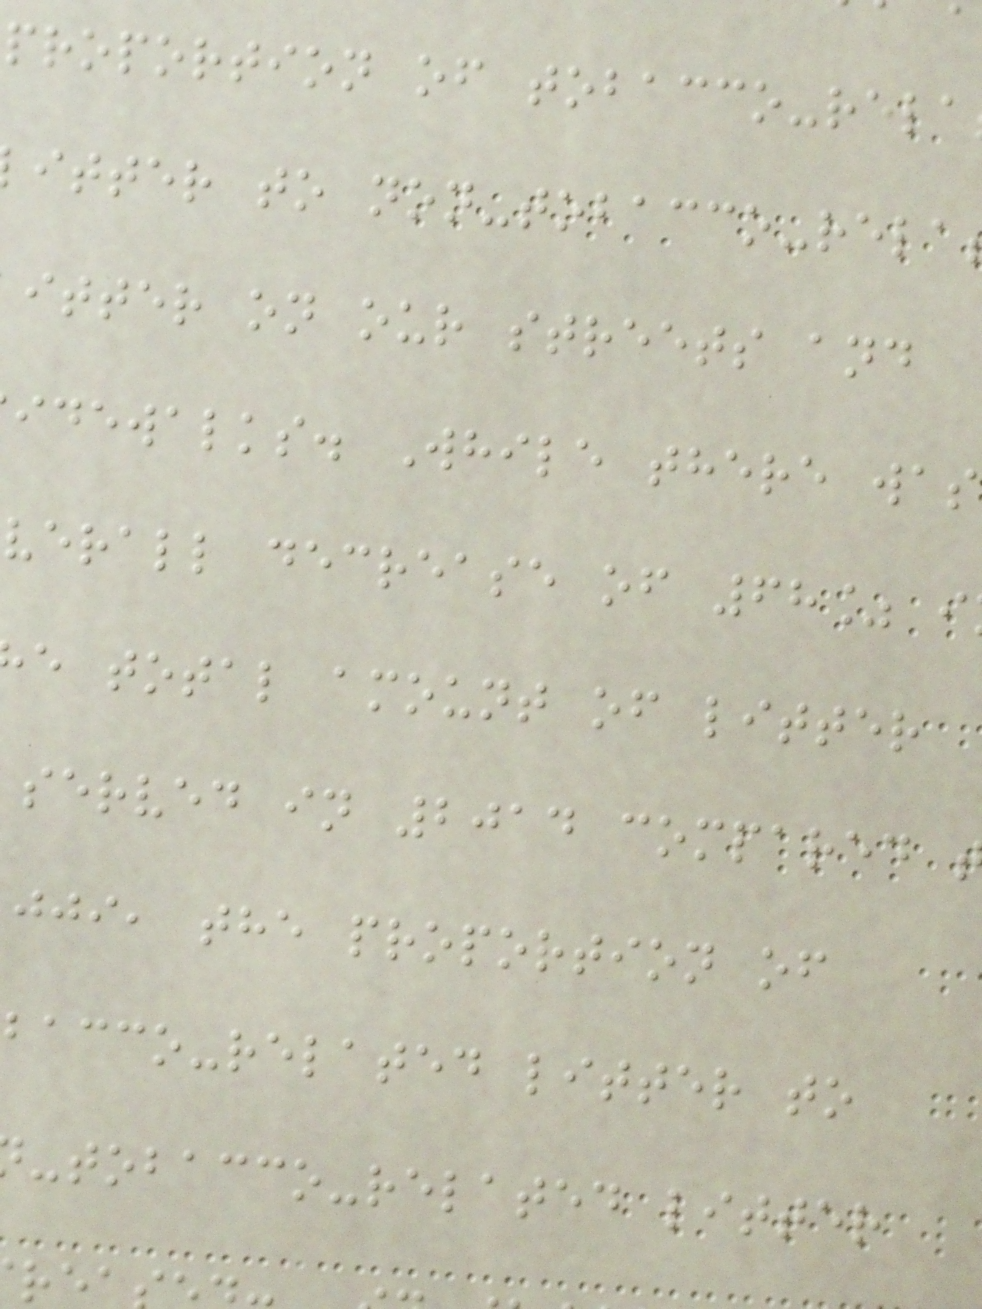proportion of tobacco-rela
itter to non-tobacco-rela
itter on our streets and
idewalks. While there was
verall decrease of 68% i
e total amount of litter
served in 2014 compared
jji, the proportion of
bacco-related litter to
-tobacco-related litter
